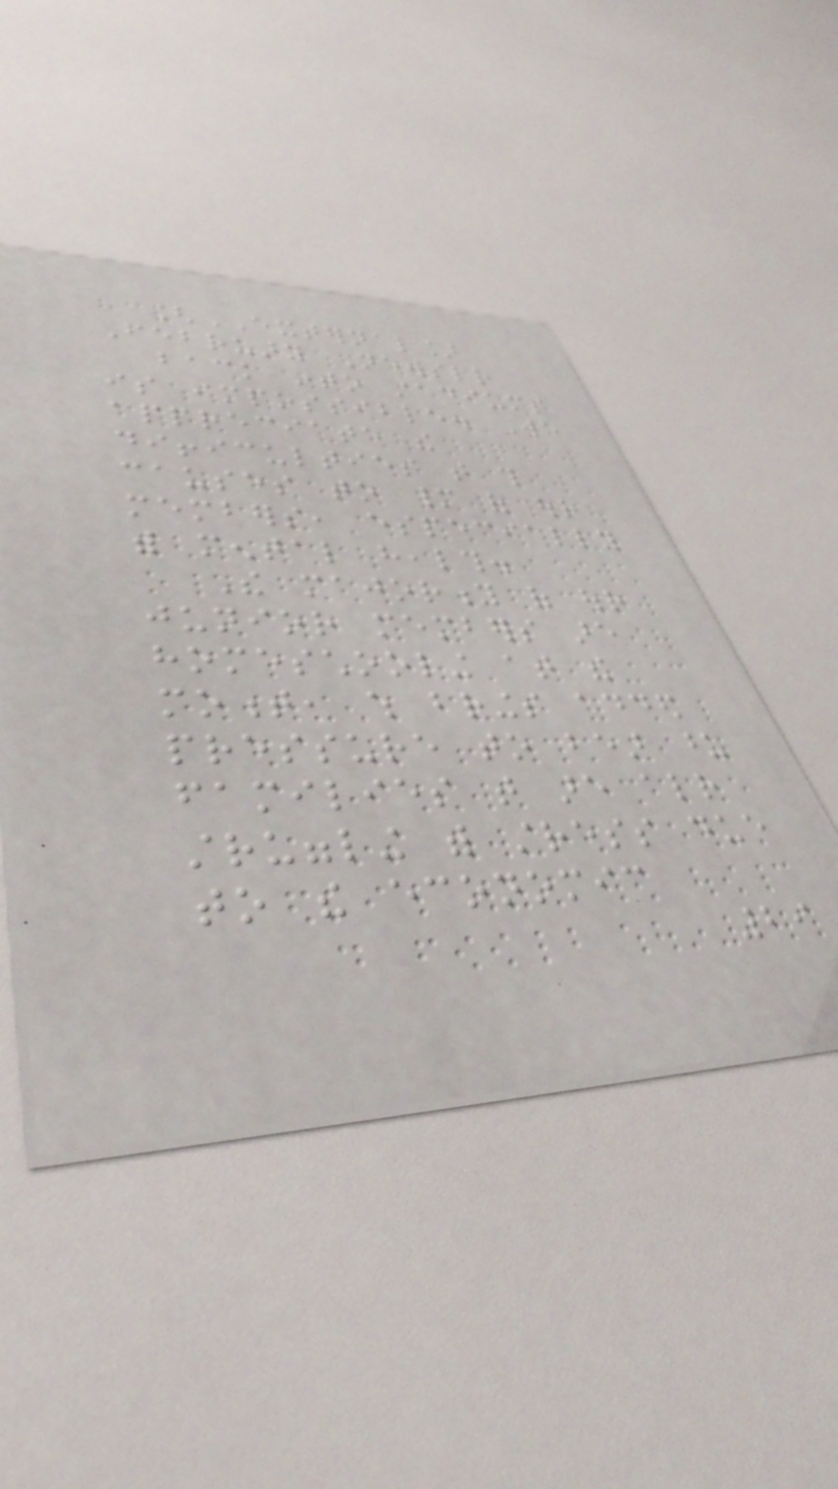[EXTERNAL]
February Newsletter
back into stadiums
is impossible. We
appreciate the
difficulties that this
causes to many of our
members, especially
with mental health.
The majority of our
junior members are
homeschooling at the
moment, which brings added
pressure to bear upon
families that are already
struggling with stress due
to the economic
29
